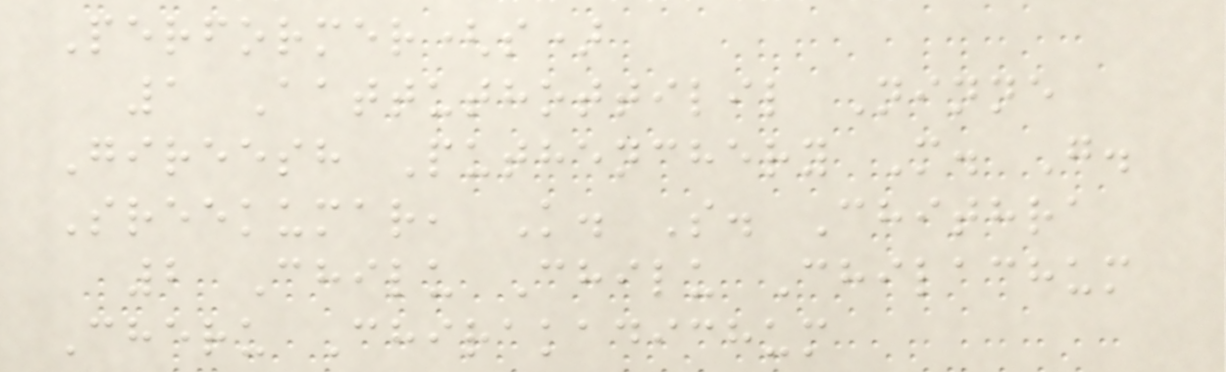Performer(s)
1 Aattuthottilil Ninne
Gireesh Puthenchery M. G.
Sreekumar, K. S. Chithra
2 Chilu Chilu Chilachum
Cheru Chirakadichum
